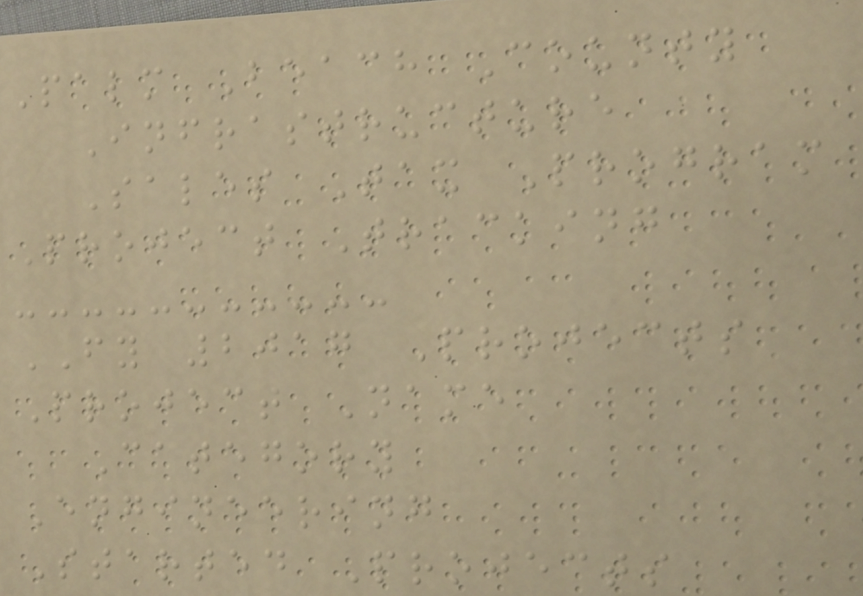Palm Beach County
Infrastructure
Sales Tax Program
Project Tracking
FY 2017 Projects
Project Name
Category
Engineering
Started Projects
